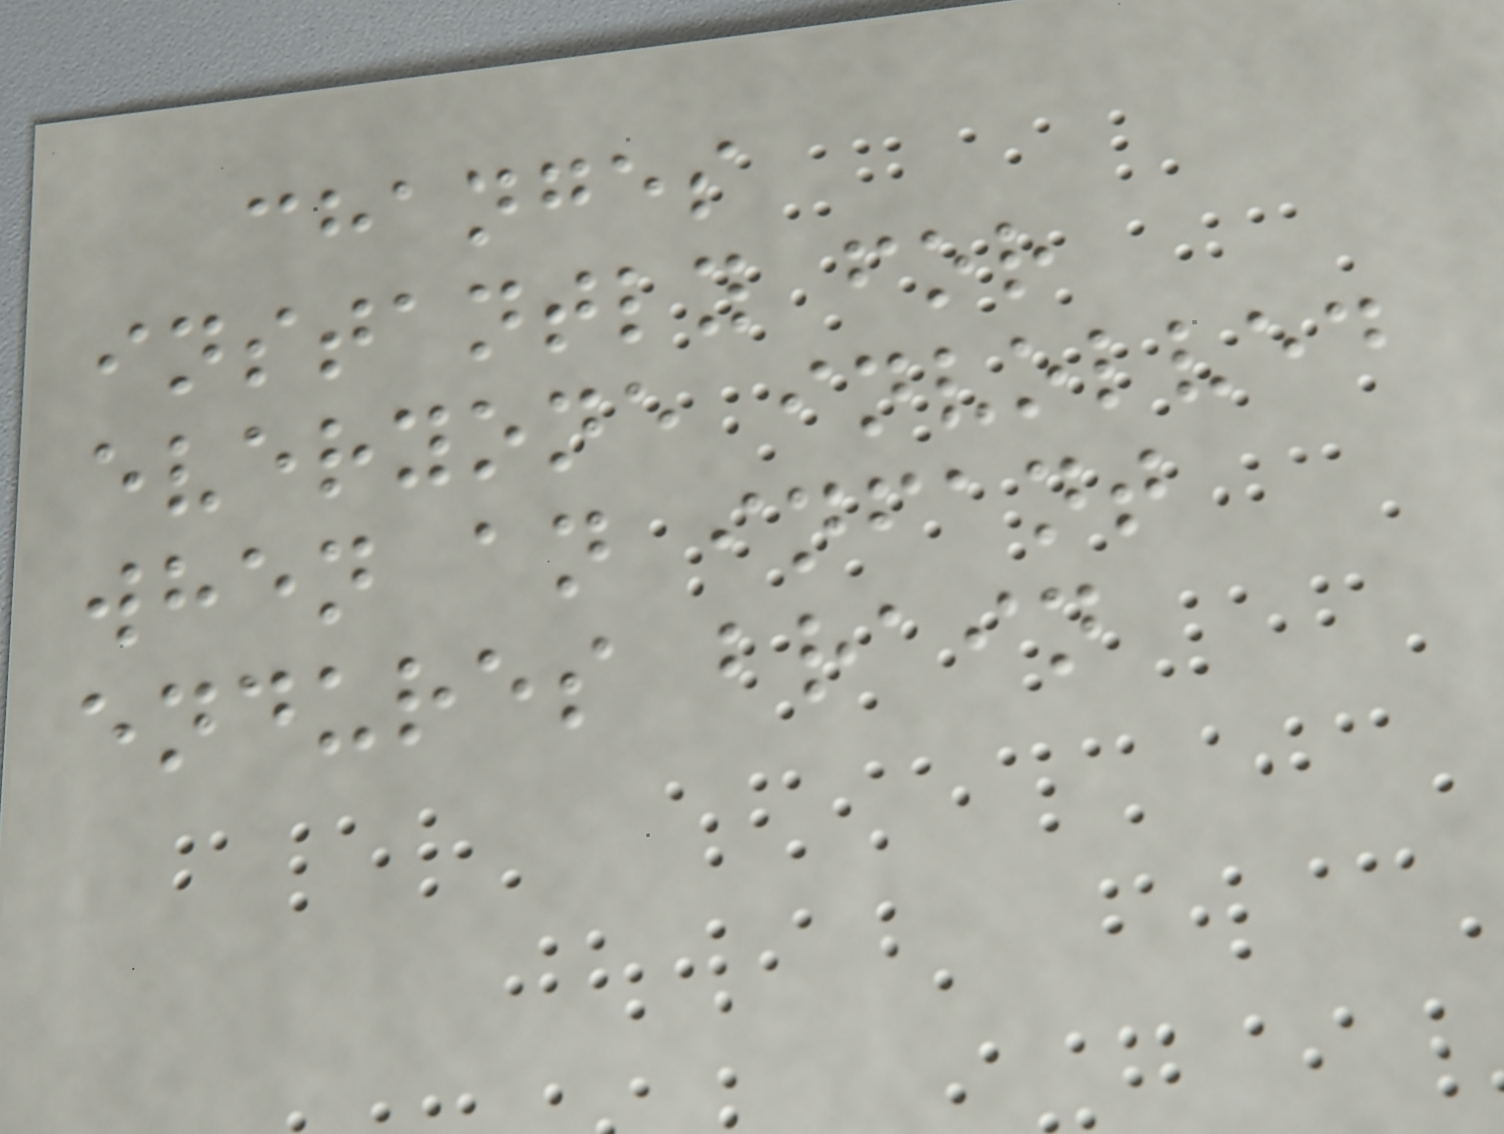changes
instantly for
everyone involved
when an infant
endures brain
